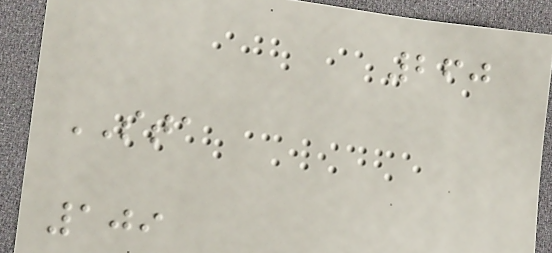260
STA
109
